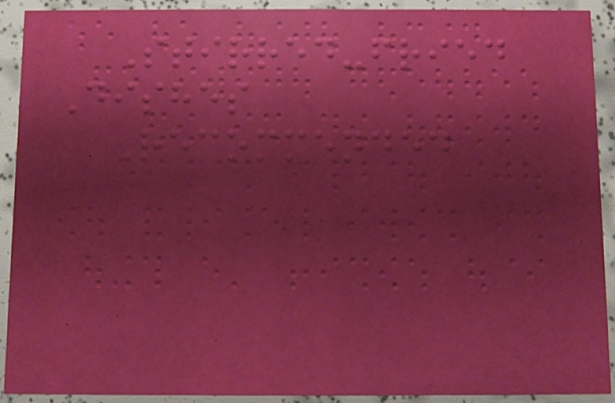Stirred-fried
Dishes
Recommended
